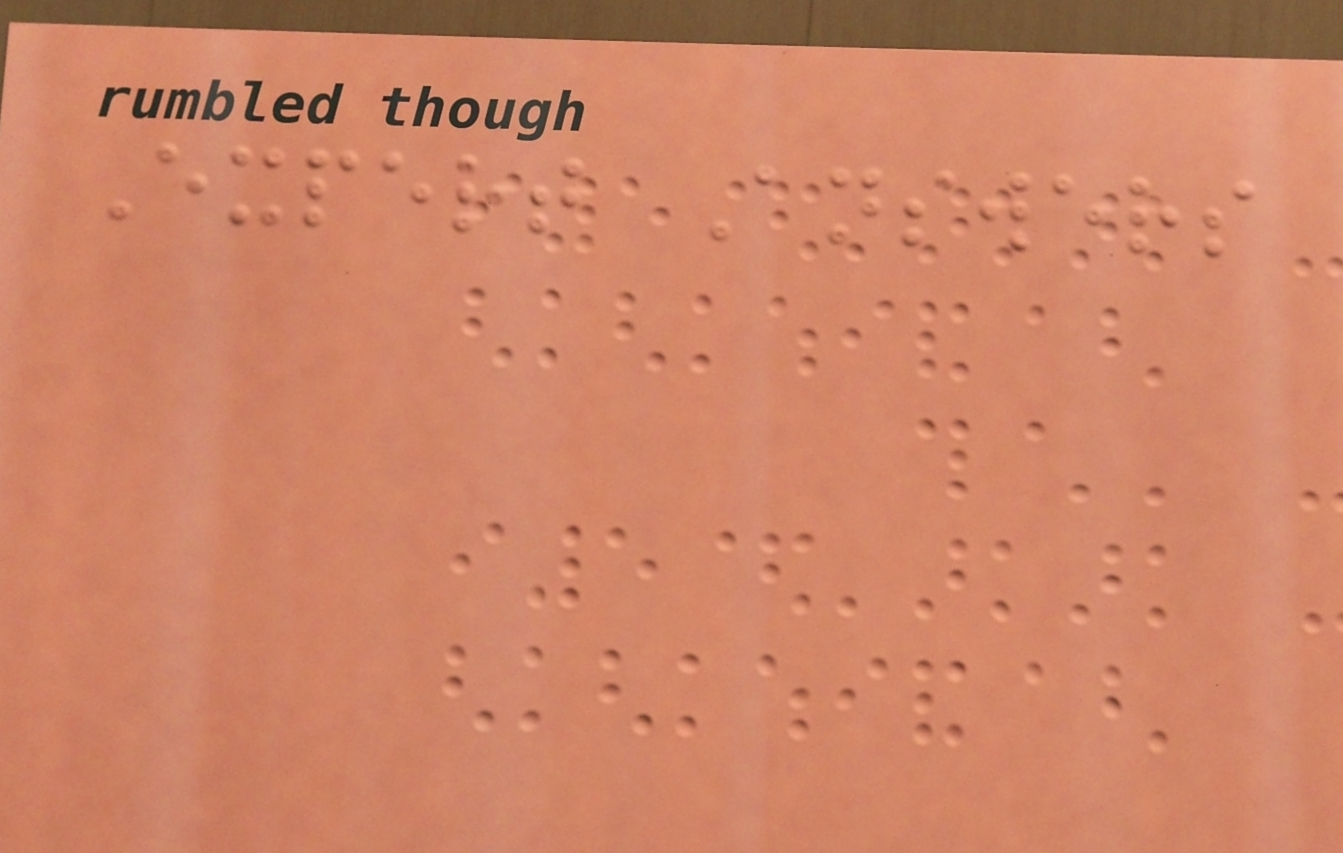Expert Answers
